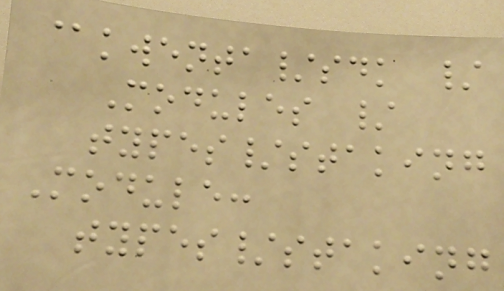@kwenta/sdk /
Modules /
types/staking
Module:
types/staking
